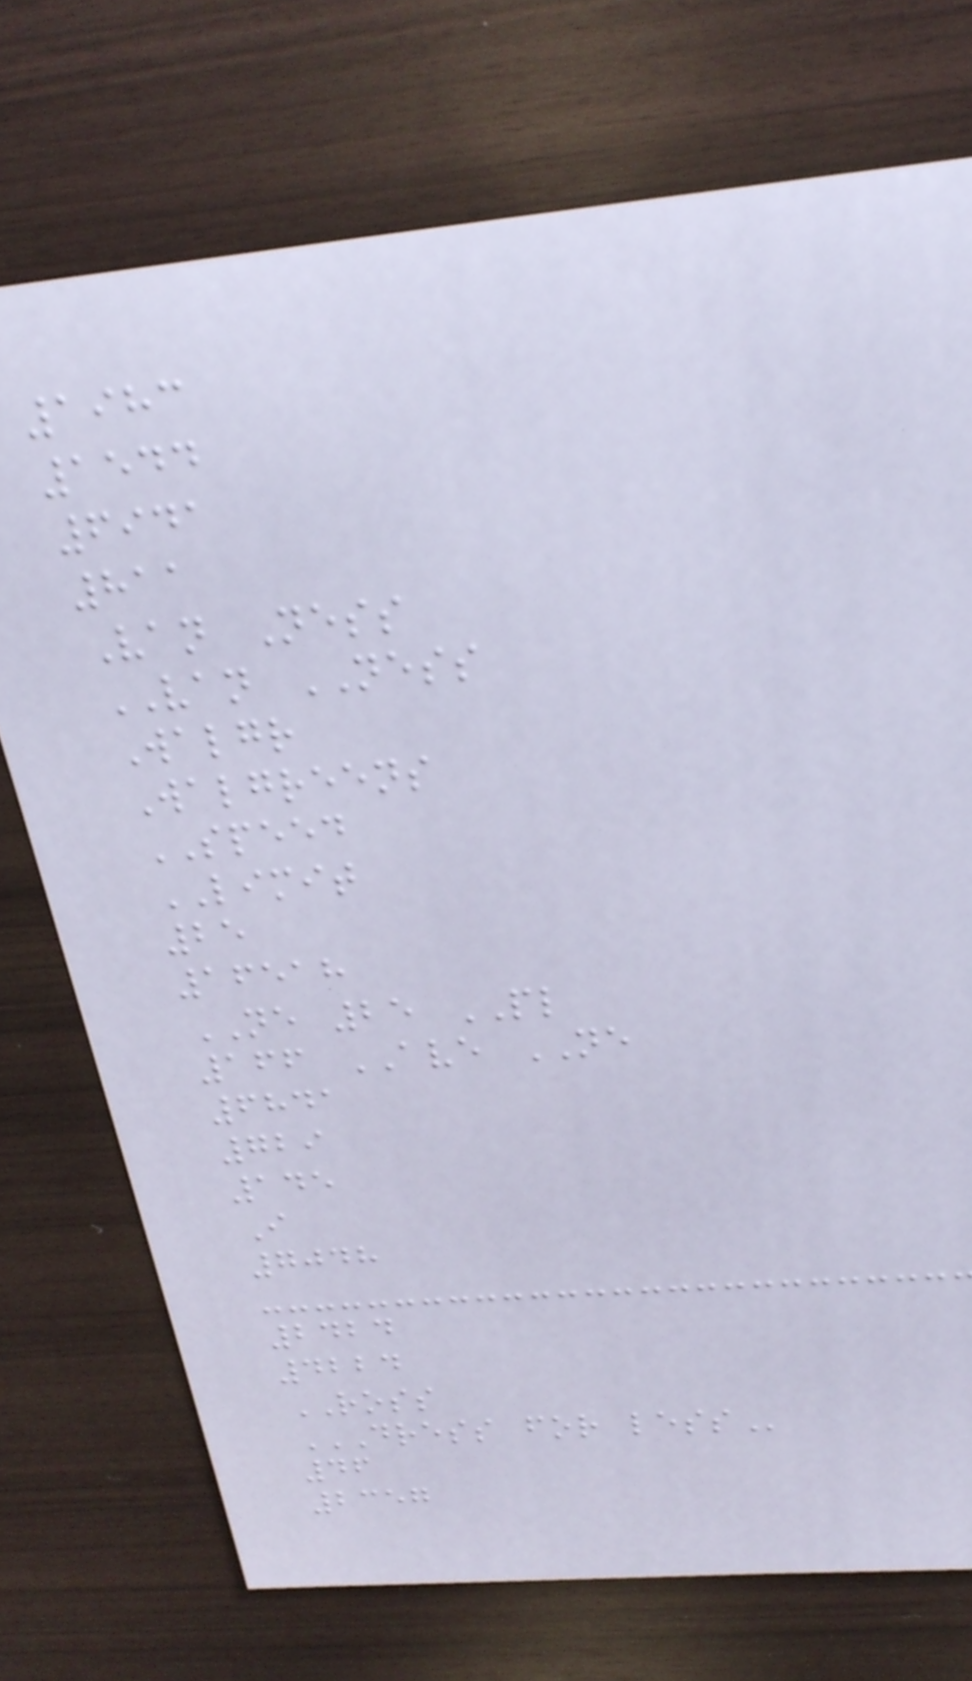1983
1544
6941
811
Van Ness
VAN NESS
Walgr
Walgreens
SPEED
LIMIT
25
16518
NE 25 PL
166 AVE NE
6841
729
145
I
7048
2424
4224
ROSS
DRESS FOR LESS
46
2357
